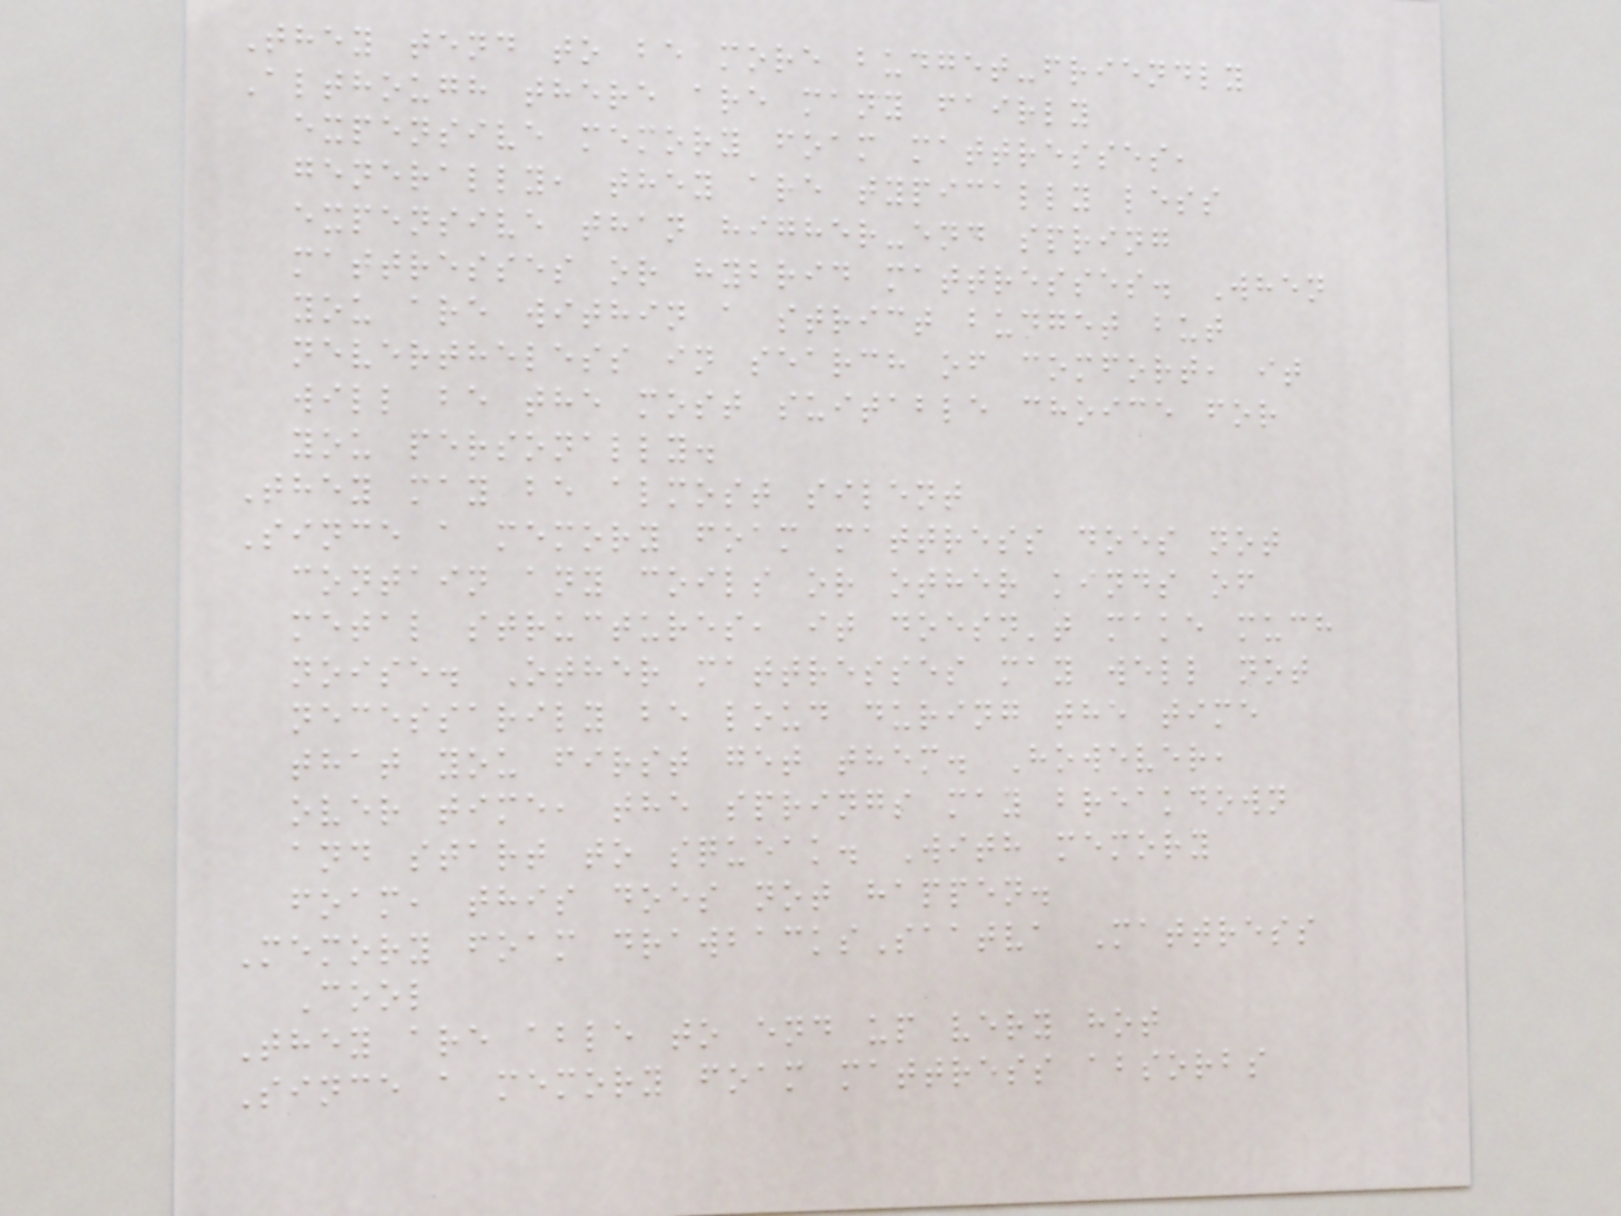They tend to be more budget-friendly
Although there are many fairly
expensive memory foam mattresses,
generally, they are typically less
expensive than higher-end spring
mattresses or hybrid mattresses. When
you are within a strict budget but
nevertheless in search of comfort, it
will be the most suitable choice for
you personally.
They may be almost silent
Since a memory foam mattress does not
contain any coils or other kinds of
metal structures, it doesn't make much
noise. Other mattresses may well not
necessarily be loud during the time
that you first get them. However,
over time, the springs may breakdown
and start to squeak. With memory
foam, this does not happen.
Memory foam drawbacksSaatva Mattress
Cool
They are able to end up very hot
Since a memory foam mattress absorbs
